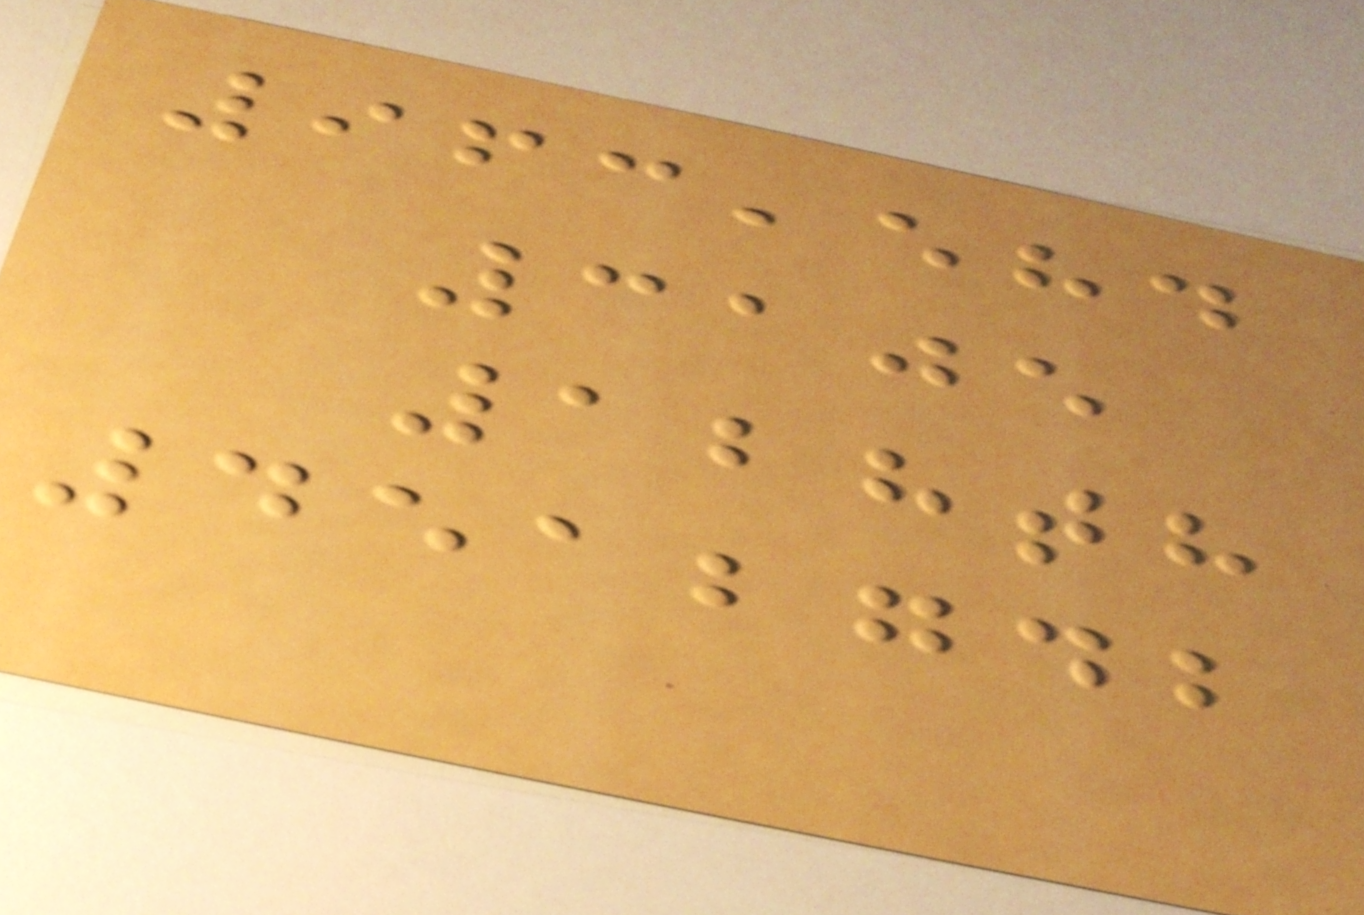963,584
3105
128th
4512742
